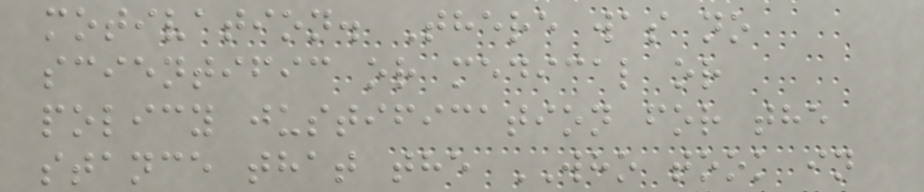motivation. There was no
scientific or medical or
policy justification for the
stance that the WHO took in
